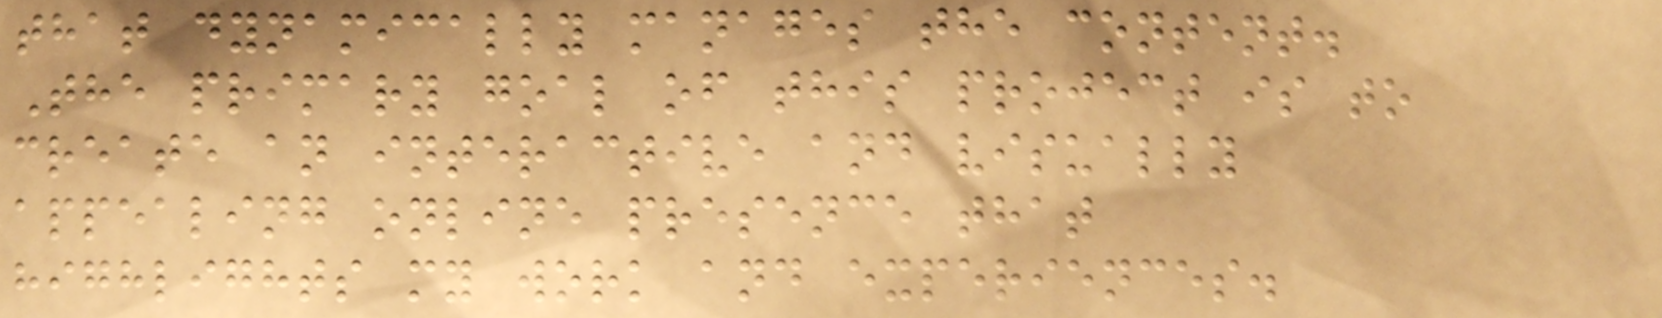that dynamically manages the content.
The primary goal of this project is to
create an interactive and visually
appealing online presence that
highlights my work and experiences.
